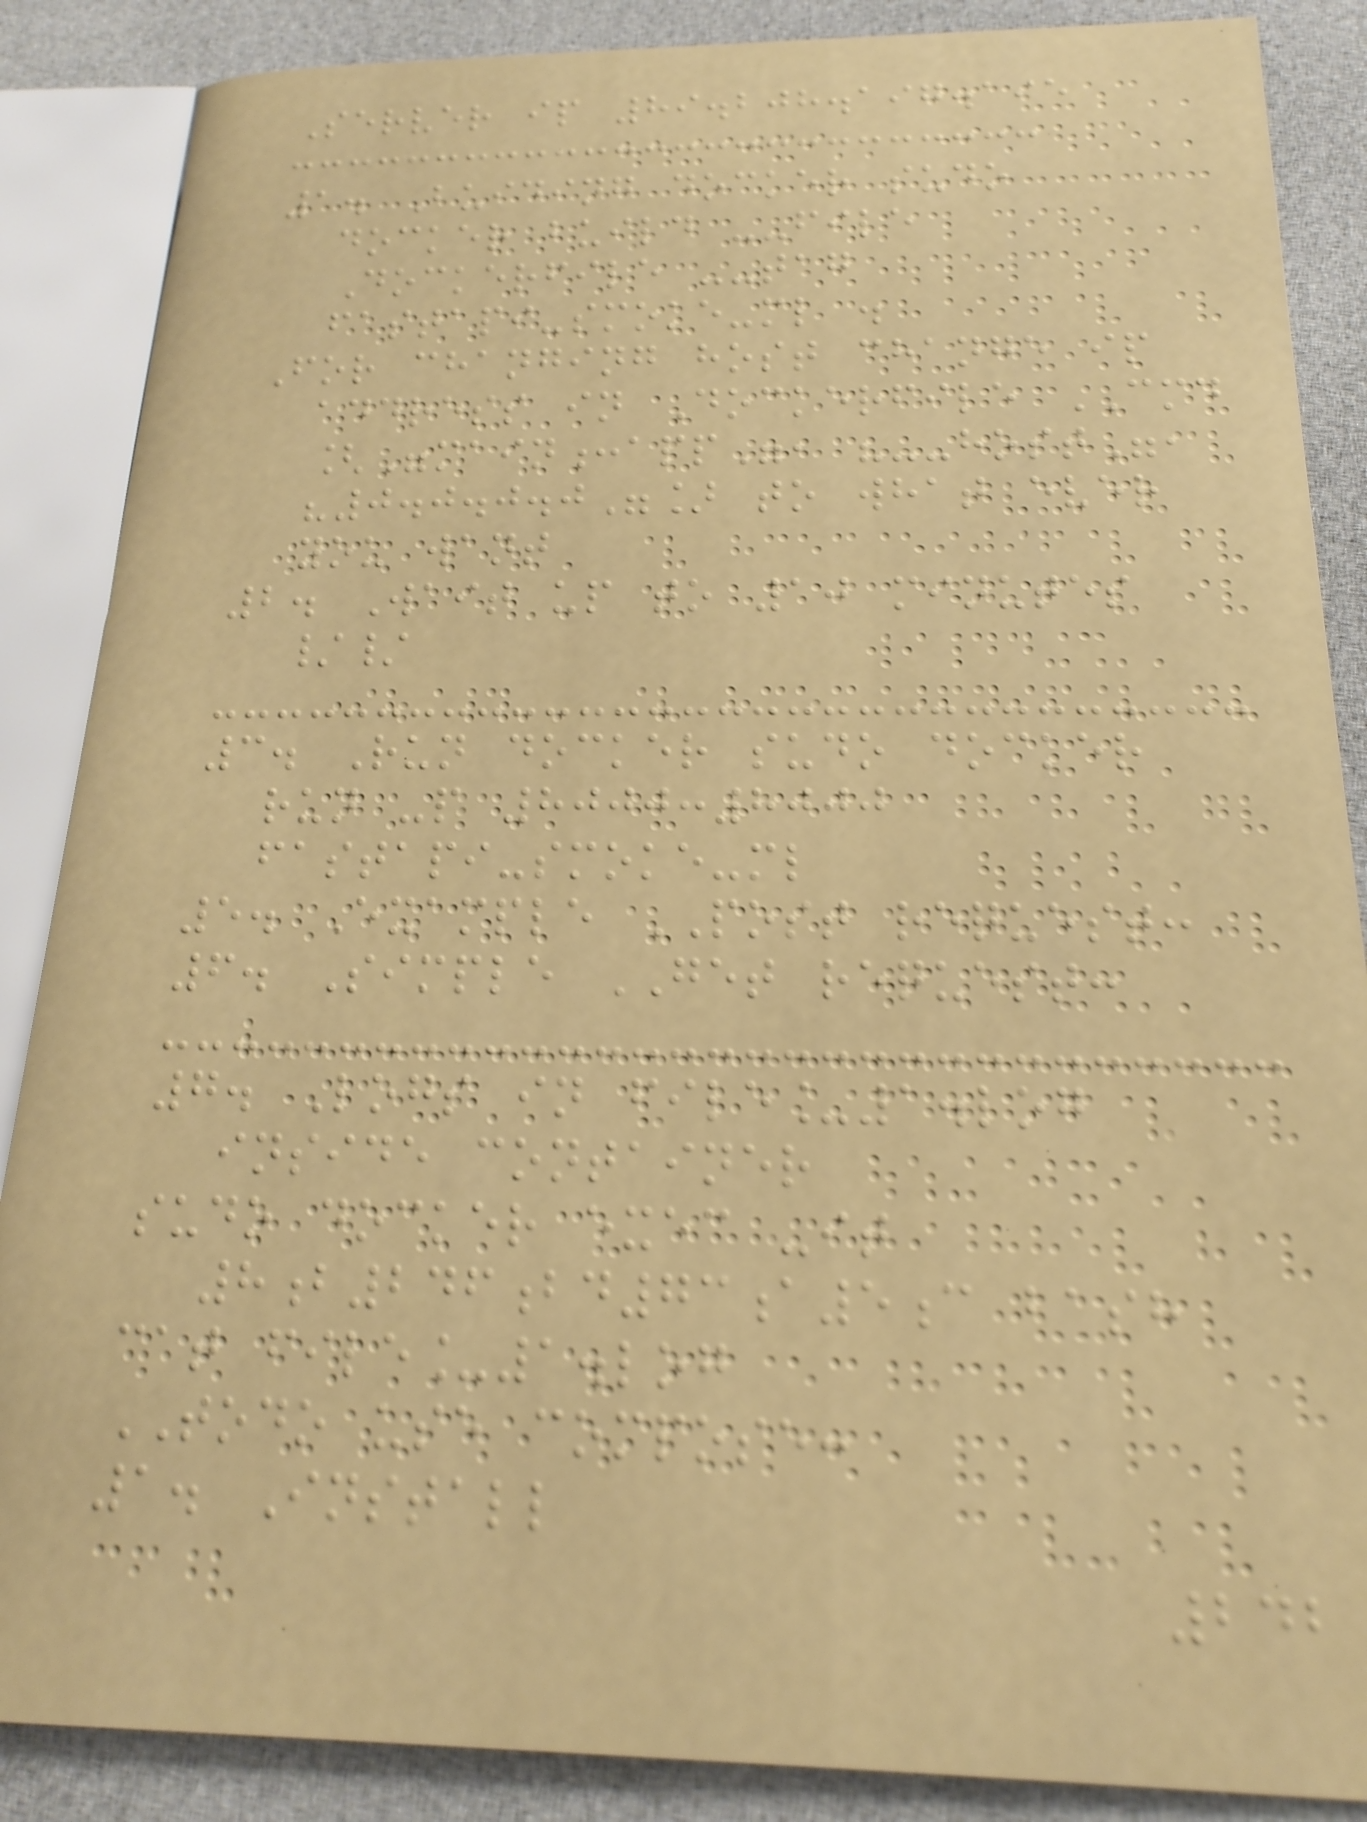Server ip 89.208.197.195
1. Buiding docker sudo
docker build --file
Dockerfile --tag
fastapi-smoke-ml .
For changing host change ip
address in Dockerfile CMD
["main:app", "--host",
"0.0.0.0"] to what ever
you want
2. Wait up to 10 minutes
//
3. Run docker sudo docker
run -p 8000:8000
fastapi-smoke-ml
5. Example POST request:
6. Simple GET request:
7. Logs in file_1.log
inside container
sudo docker exec -it
8b246bd73a5c bash
cat file_1.log
TODO use compose:
1. Install
242
